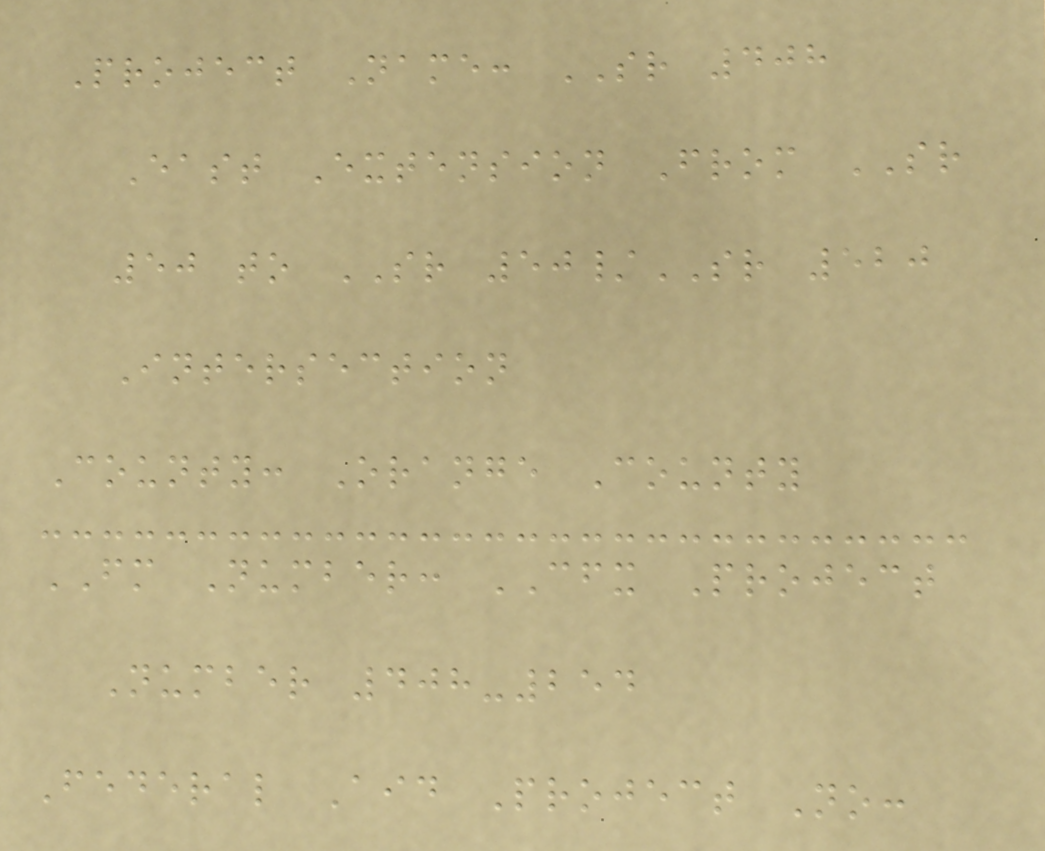Project Name: SR 408
East Extension From SR
50 to SR 50/SR 520
Intersection
County: Orange County
FM Number: CFX Project
Number 408-254
Federal Aid Project No:
